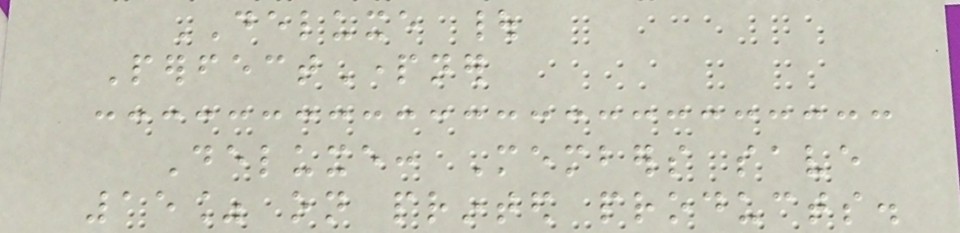DELUXE |
PerfectPartner
Deluxe: Members save
15% on printed products.
